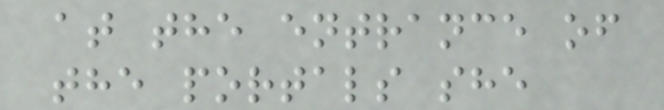at the entrance of
the portals she
